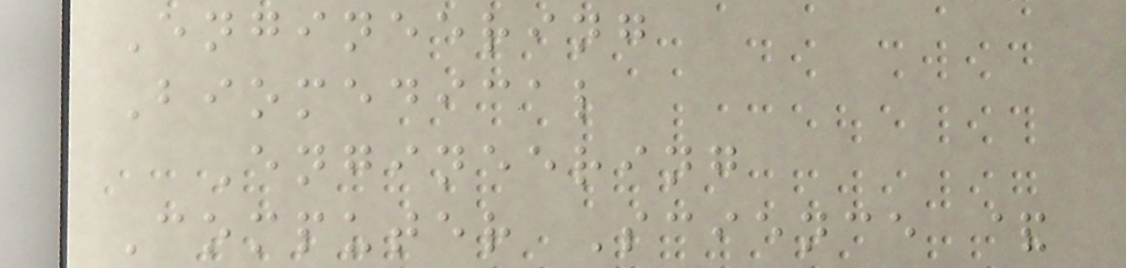Engineering
Biomedical
Engineering
Computer Science &
